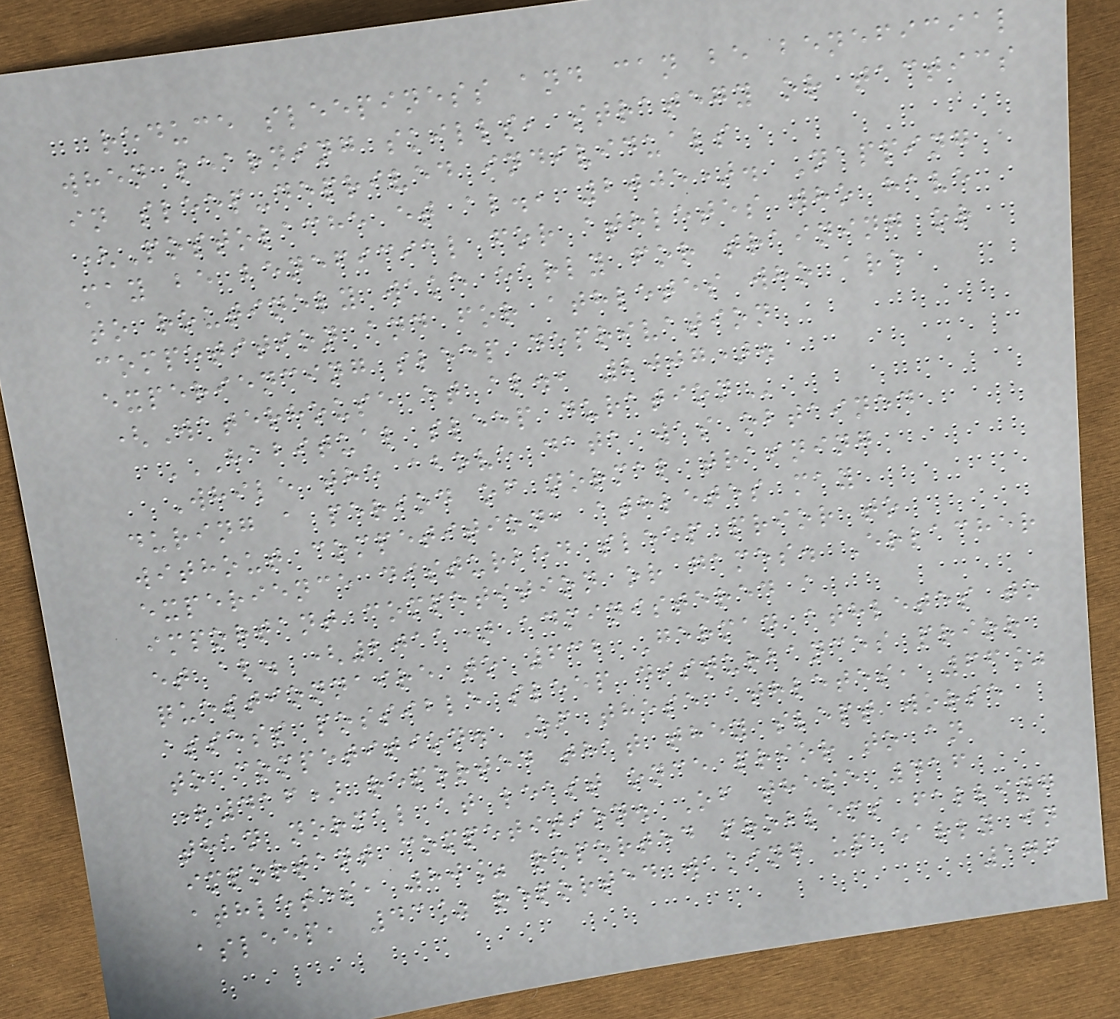reduce sleepiness and can be beneficial
when learning skills, strategy or tactics
in sleep-deprived individuals
(Postolache et al., 2005). Napping
may be beneficial for athletes who have
to routinely wake early for training or
competition and for athletes who are
experiencing sleep deprivation
(Waterhouse et al., 2007).
HABITUAL SLEEP DURATION
While the above data was obtained
during a period of normal training
without competition, athletes may
experience disturbed sleep prior to
important competition or games. Erlacher
et al. (2011) administered a
questionnaire to 632 German athletes to
assess possible sleep disturbances prior
to competition. Of these athletes, 66%
(416) reported that they slept worse
than normal at least once prior to an
important competition. Of these 416
athletes, 80% reported problems falling
asleep, 43% reported waking up early in
176
